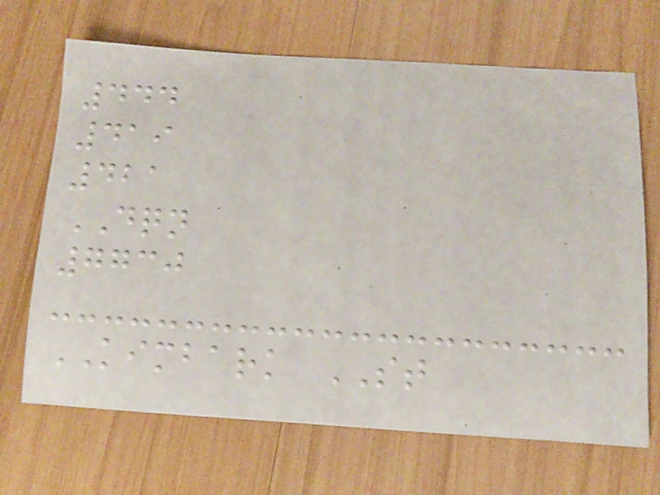444
419
421
DQN
7730
KIMBARK ST
